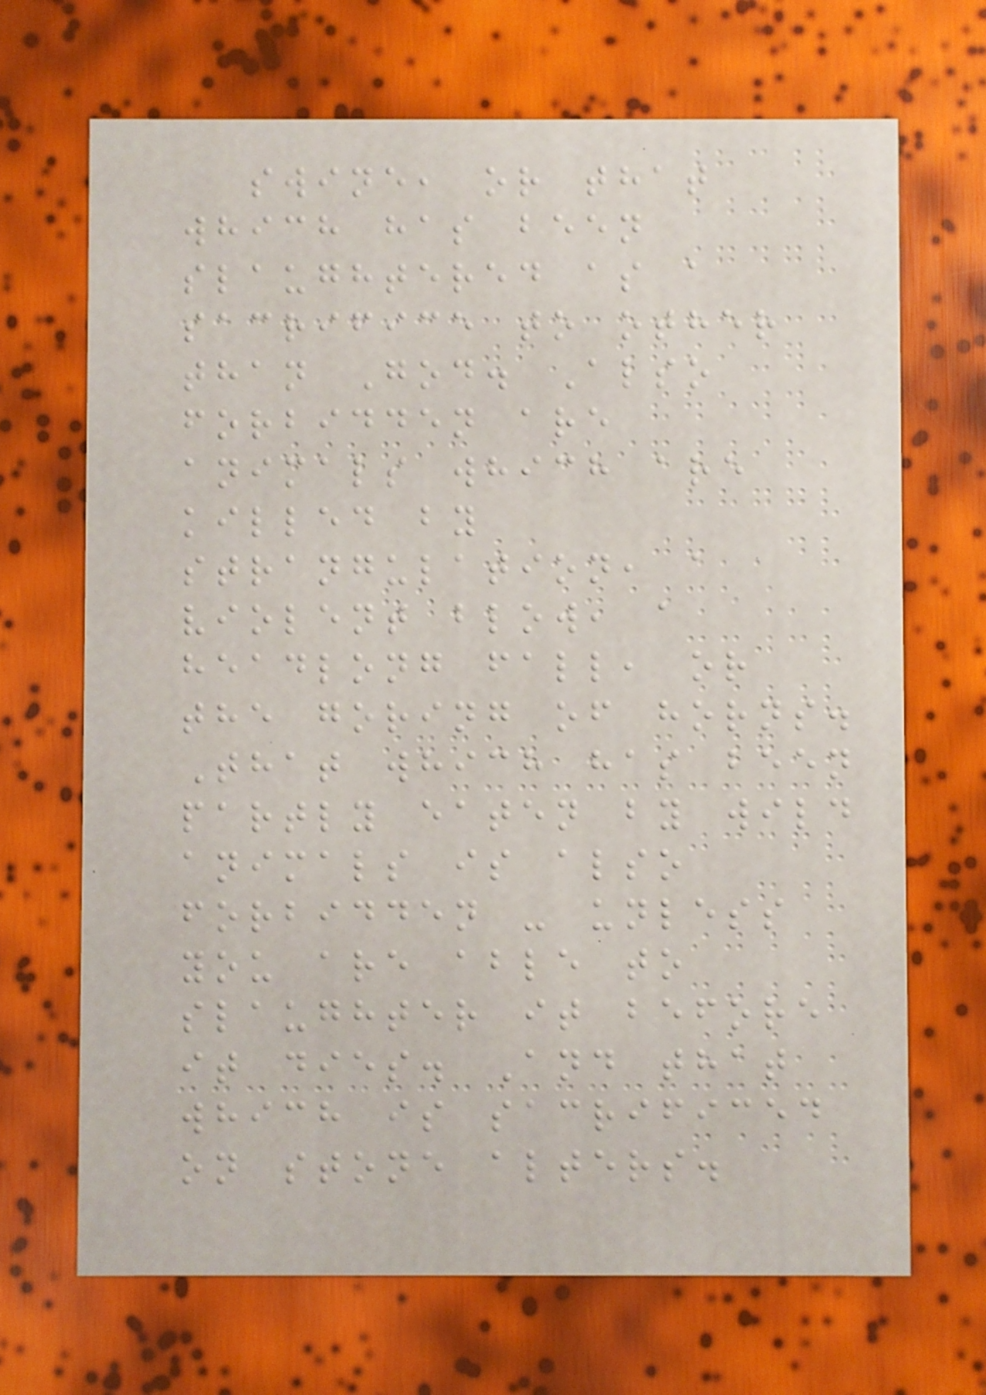swine, or that
which has been
slaughtered as a
sacrifice to other
than God. Also
forbidden are
animals which are
killed by
strangulation, a
violent blow, a
headlong fall, or
the goring of horns.
That which has been
partly eaten by wild
animals is also
forbidden - unless
you are able to
slaughter it before
it dies. And that
which is sacrificed
on stone alters.
